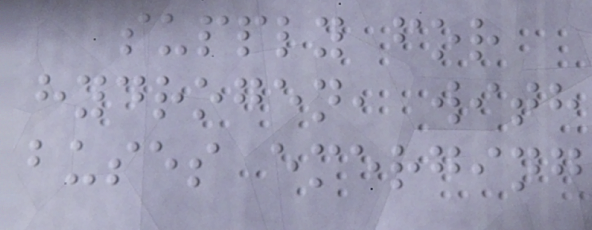supply for
hydrogen, with
buses emerging
